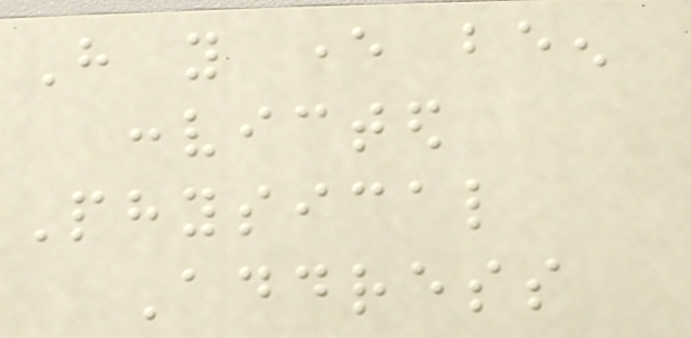Have you ever been
convicted
Physical
Address
